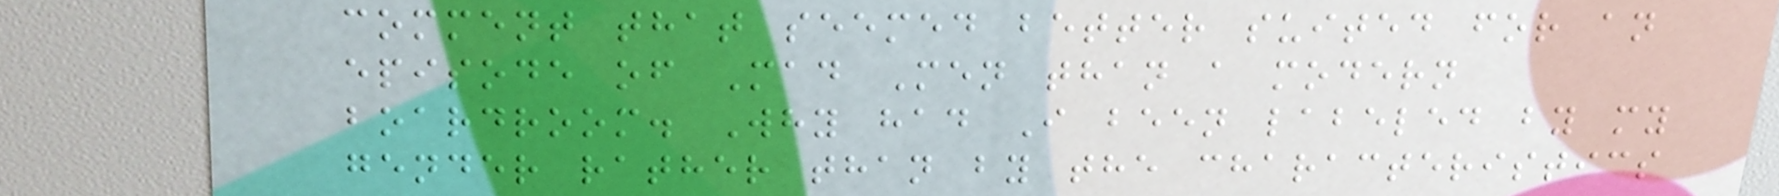comment that seemed better suited for an
episode of Mad Men than a modern
boardroom. Why had I been labeled by my
gender rather than by the characteristics
